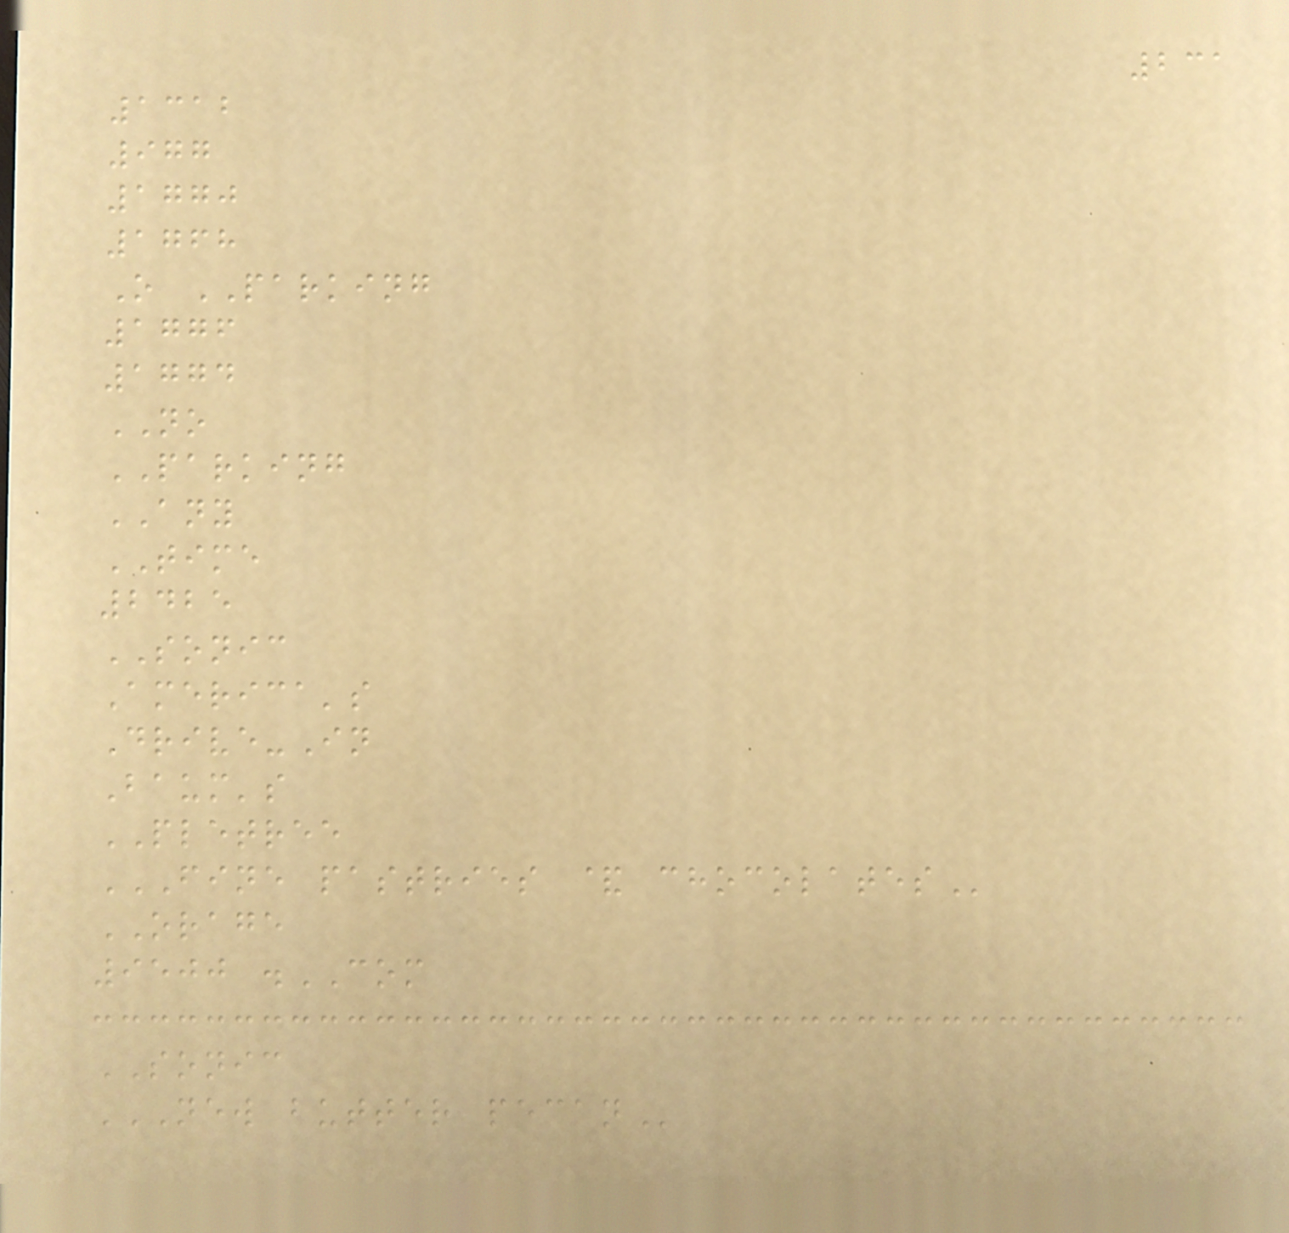231
1312
977
1770
1768
O PARKING
1776
1774
NO
PARKING
ANY
TIME
2425
SONIC
America's
Drive-In
Baum's
PLETREE
FINE PASTRIES & CHOCOLATES
ORAGE
9500 .COM
SONIC
NEW BUTTER PECAN
